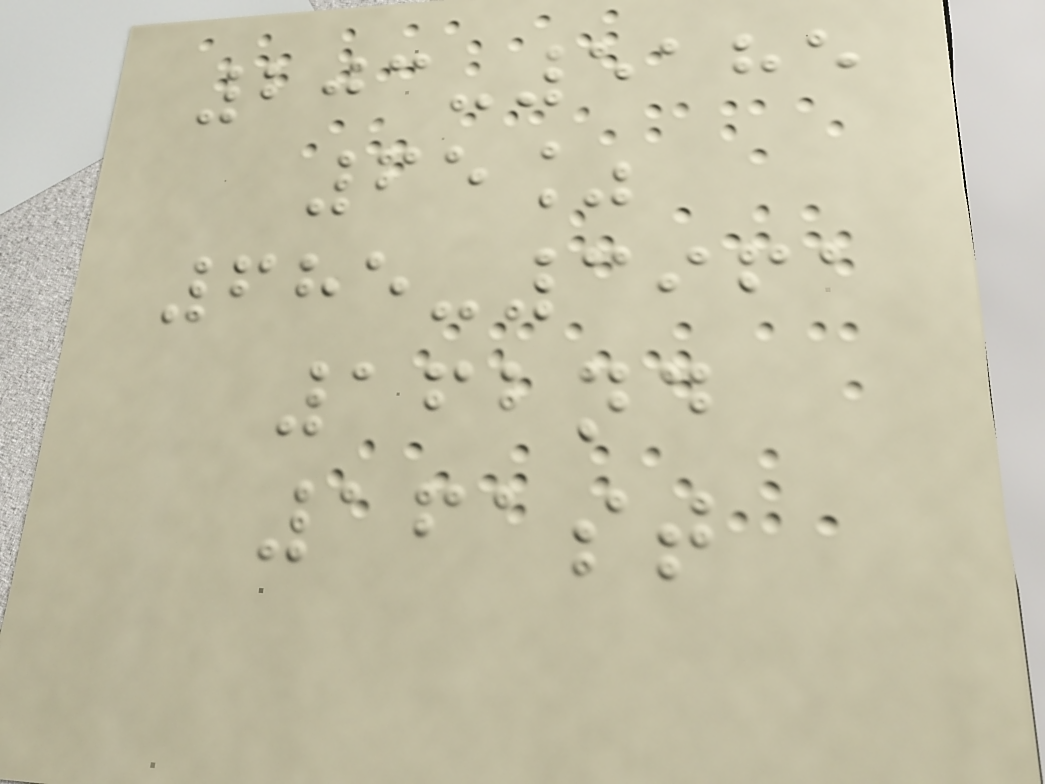203-5185
65%
685-3961
162nd
161st
